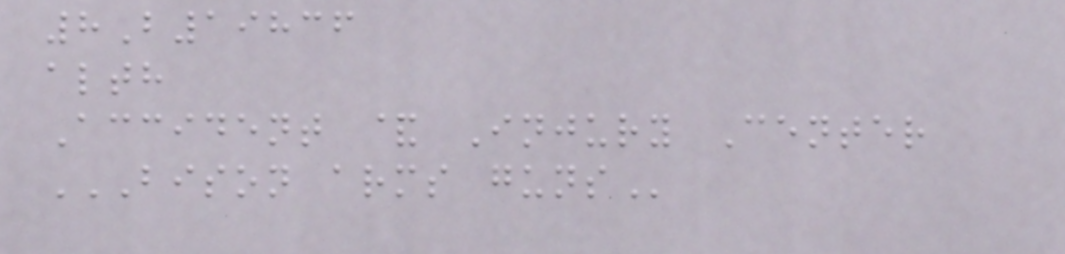8B19836
alth
Accident & Injury Center
BISON ARMS GUNS
